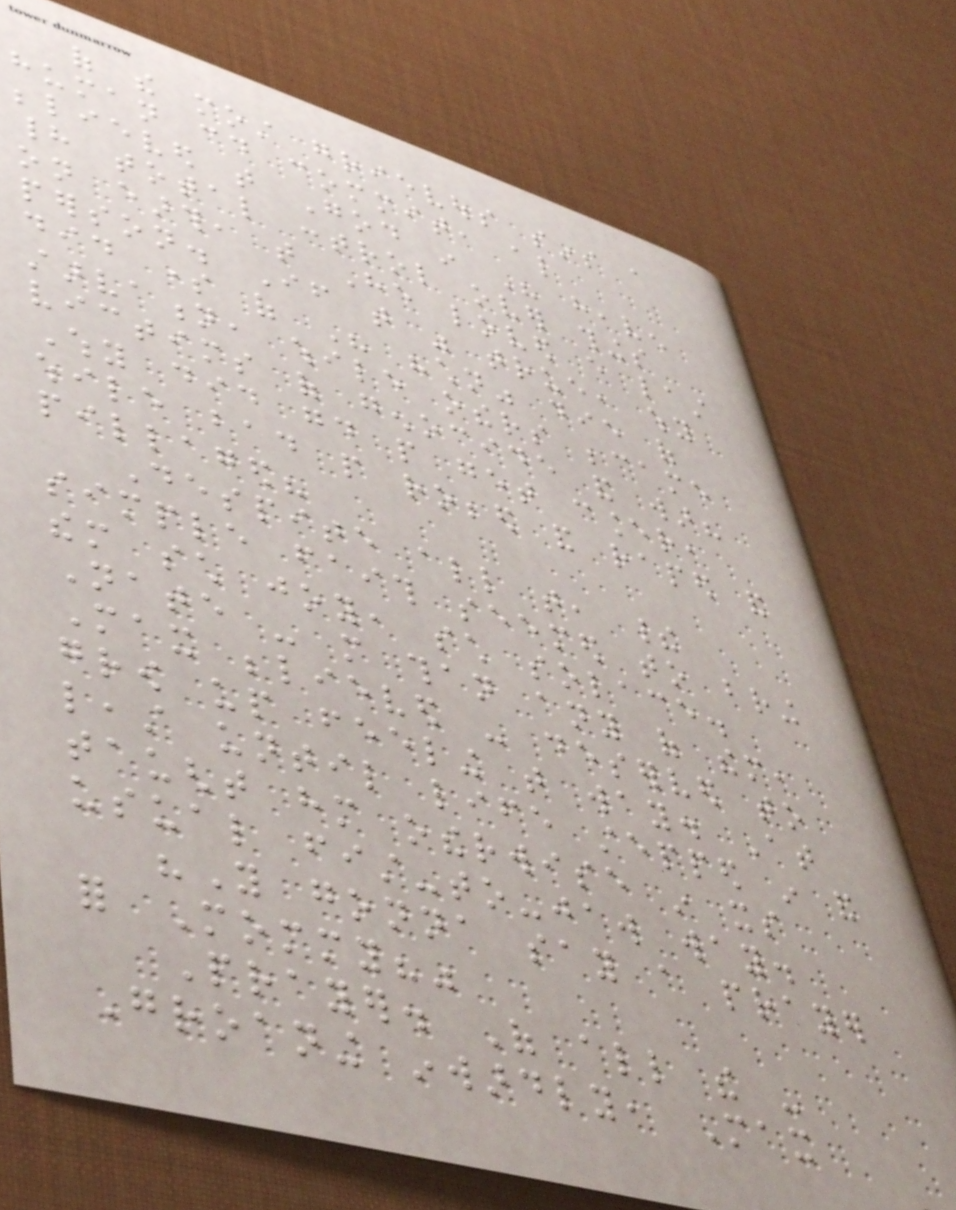of the most grievous sins a
human could commit, also
believed that God in His heaven
had total control over things
on earth, that He loved every last
person. If that was true, why
did some of His "children" die of
starvation, while others became
victims of genocide and war?
Why did good people get cancer,
while bad people robbed and raped and
pillaged?
Despite all that, their
simple faith seemed to bring
them such joy, such solace.
Nate - more than any of them,
Max believed - deserved to
grow up feeling that way. At
least until life stepped in and
taught him otherwise in its
usual fist-to-jaw way.
"You gonna say a prayer
for Mommy?"
Prayer. Of all the -
Groaning inwardly, Max
